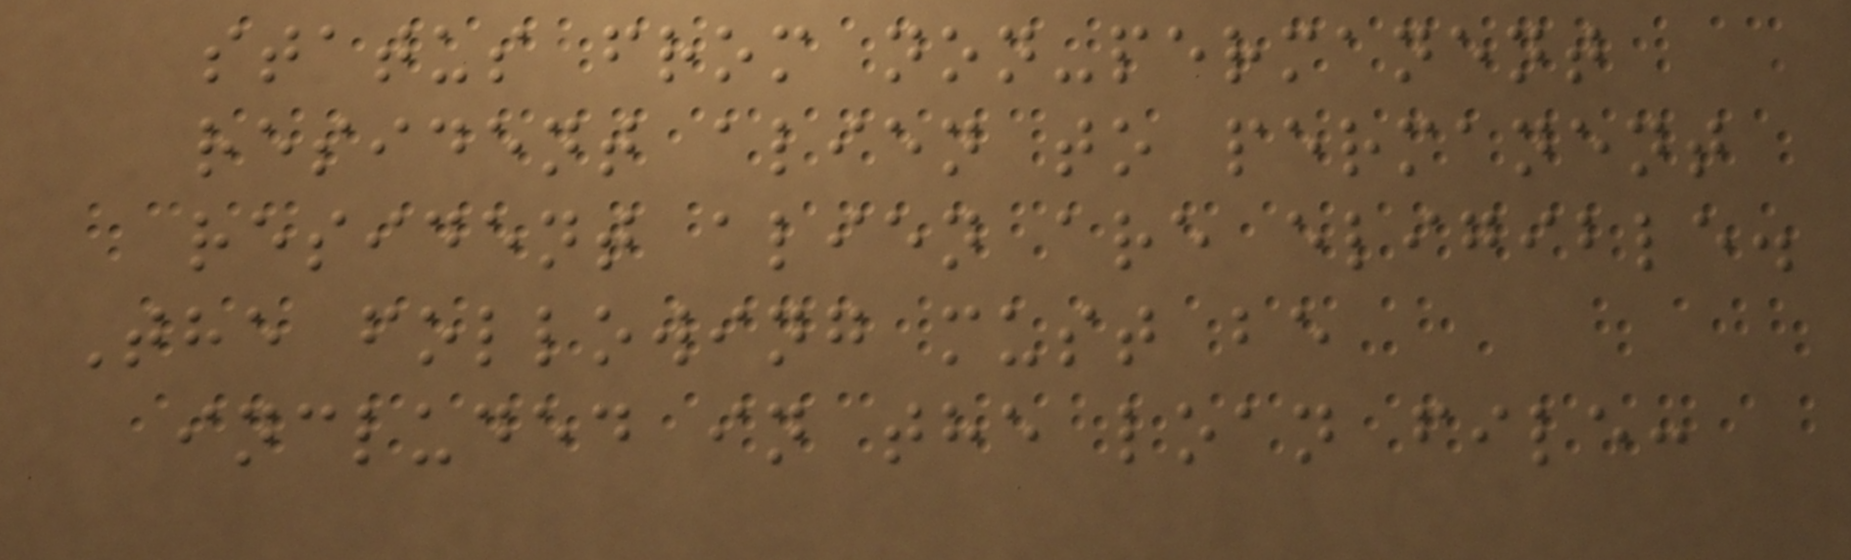status from non-permanent
resident alien to permanent
resident alien are eligible.
The following must be
included in the loan file:
